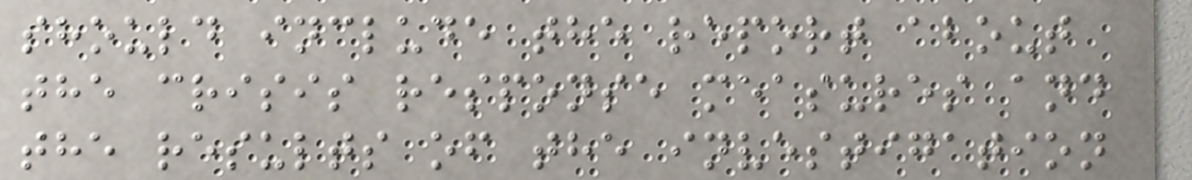should include the report about
the crisis response measures and
the results of the investigation
